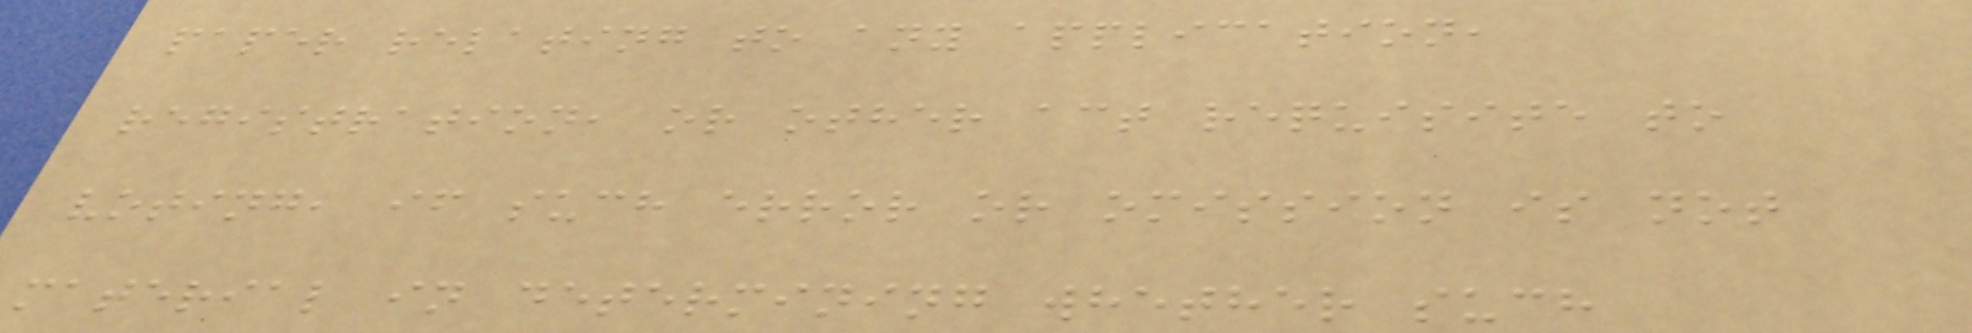paper relating to any application,
registration, or other act requisite to
voting, if such error or omission is not
material in determining whether such
